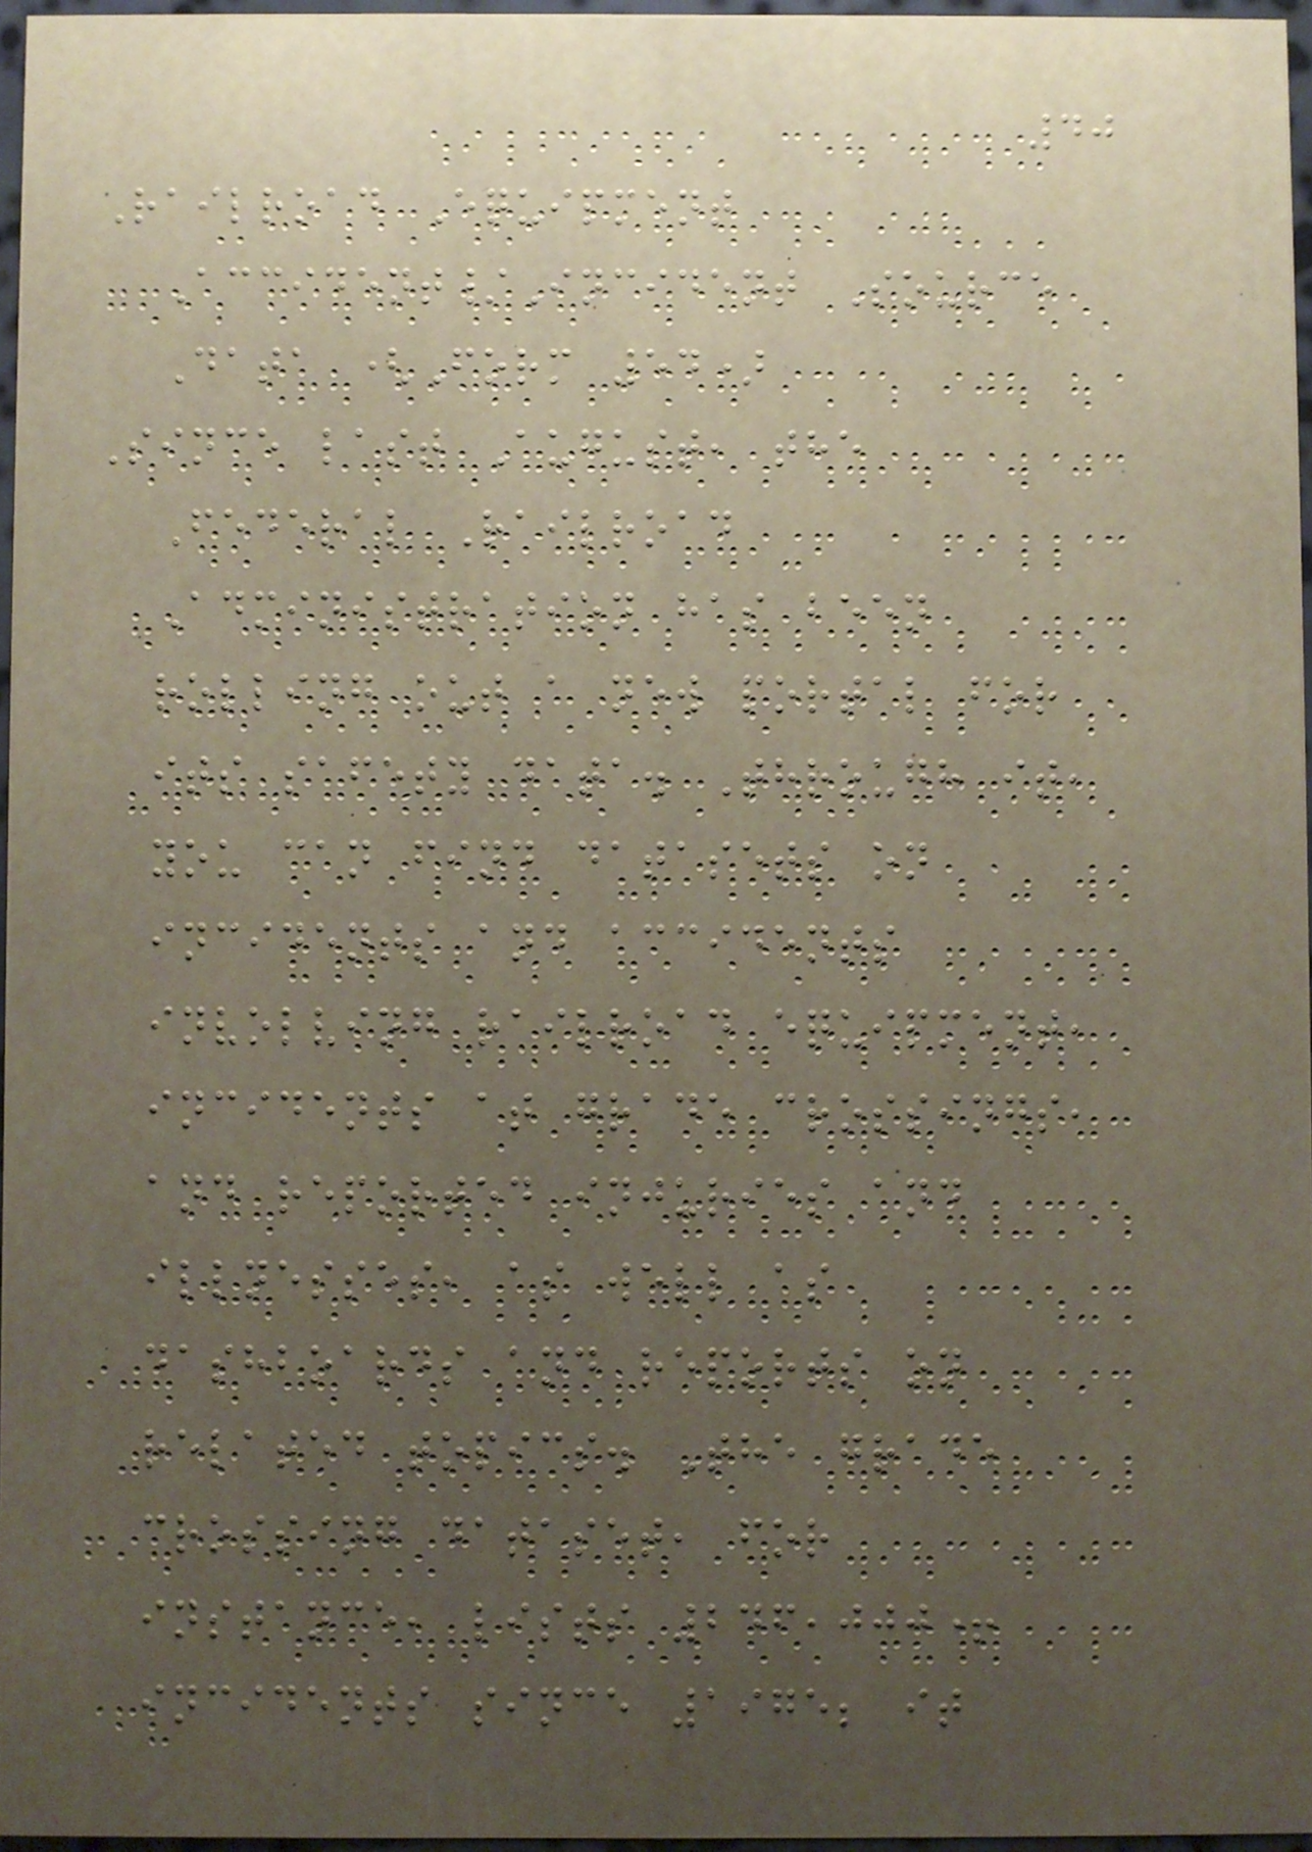40
Railroad Equipment
Accident/Incident Source
Data (Form 54)
Since last August, the
Federal Railroad
Administration has been
rolling out a new portal for
its safety data. Through it,
you can find datasets on
incidents and accidents
involving railroad equipment,
incidents at grade crossings,
and reported injuries and
illnesses, as well as
dashboards and reports on
related topics. The grade
crossing dataset, for
instance, lists 246,000+
incidents since 1975; it
